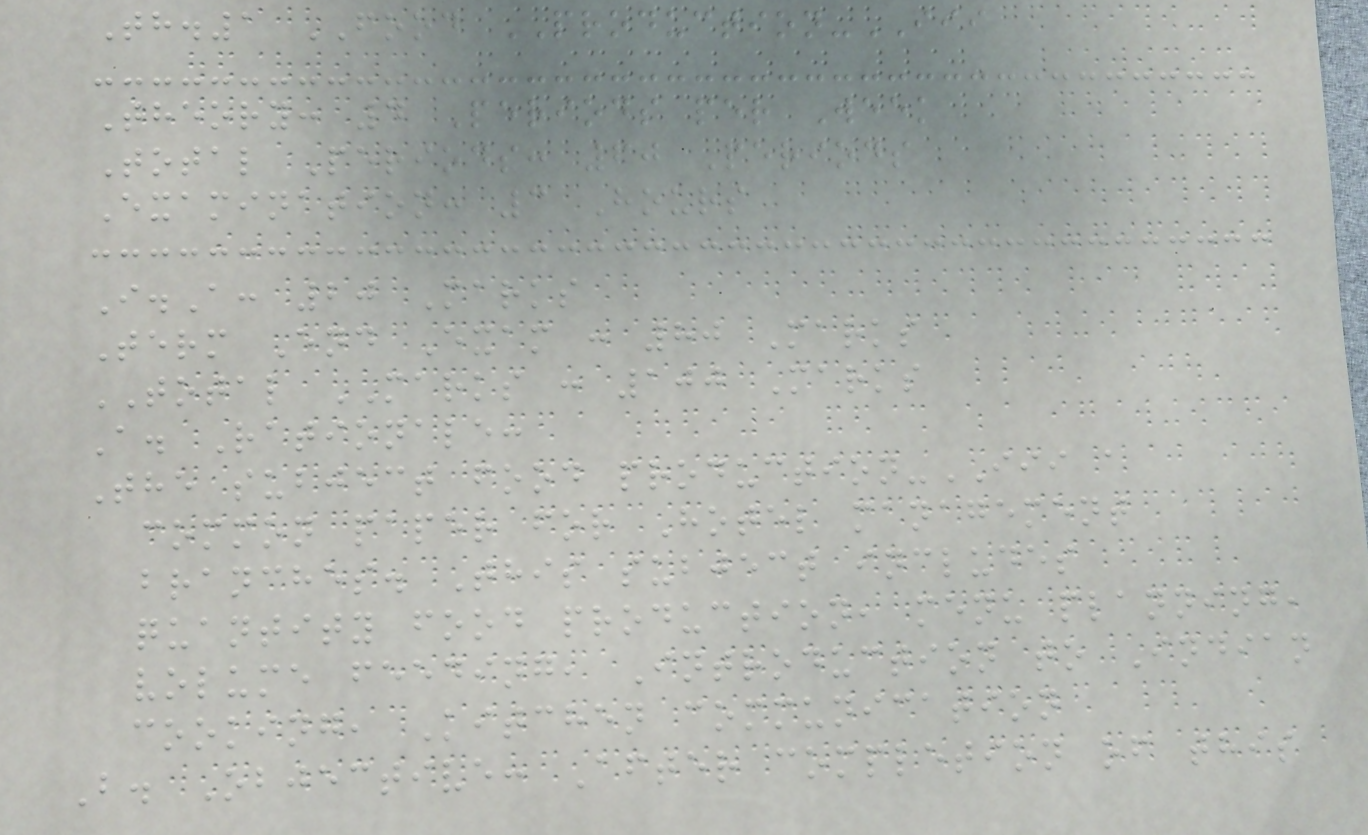Th.1 FOOD PRODUCTION-III
Theory: 4 Periods per Week
Total Periods: 60 Periods
Examination: 3 Hours
I.A: 20 Marks
Term End Exam : 80 Marks
TOTAL MARKS : 100 Marks
A. Rationale:
The subject food production-III a
common paper for Hotel management
branches. This subject includes
quantity food production, menu planning,
volume feeding, Introduction to Indian
cooking, Kitchen communication
B. Objective: After completion of this
